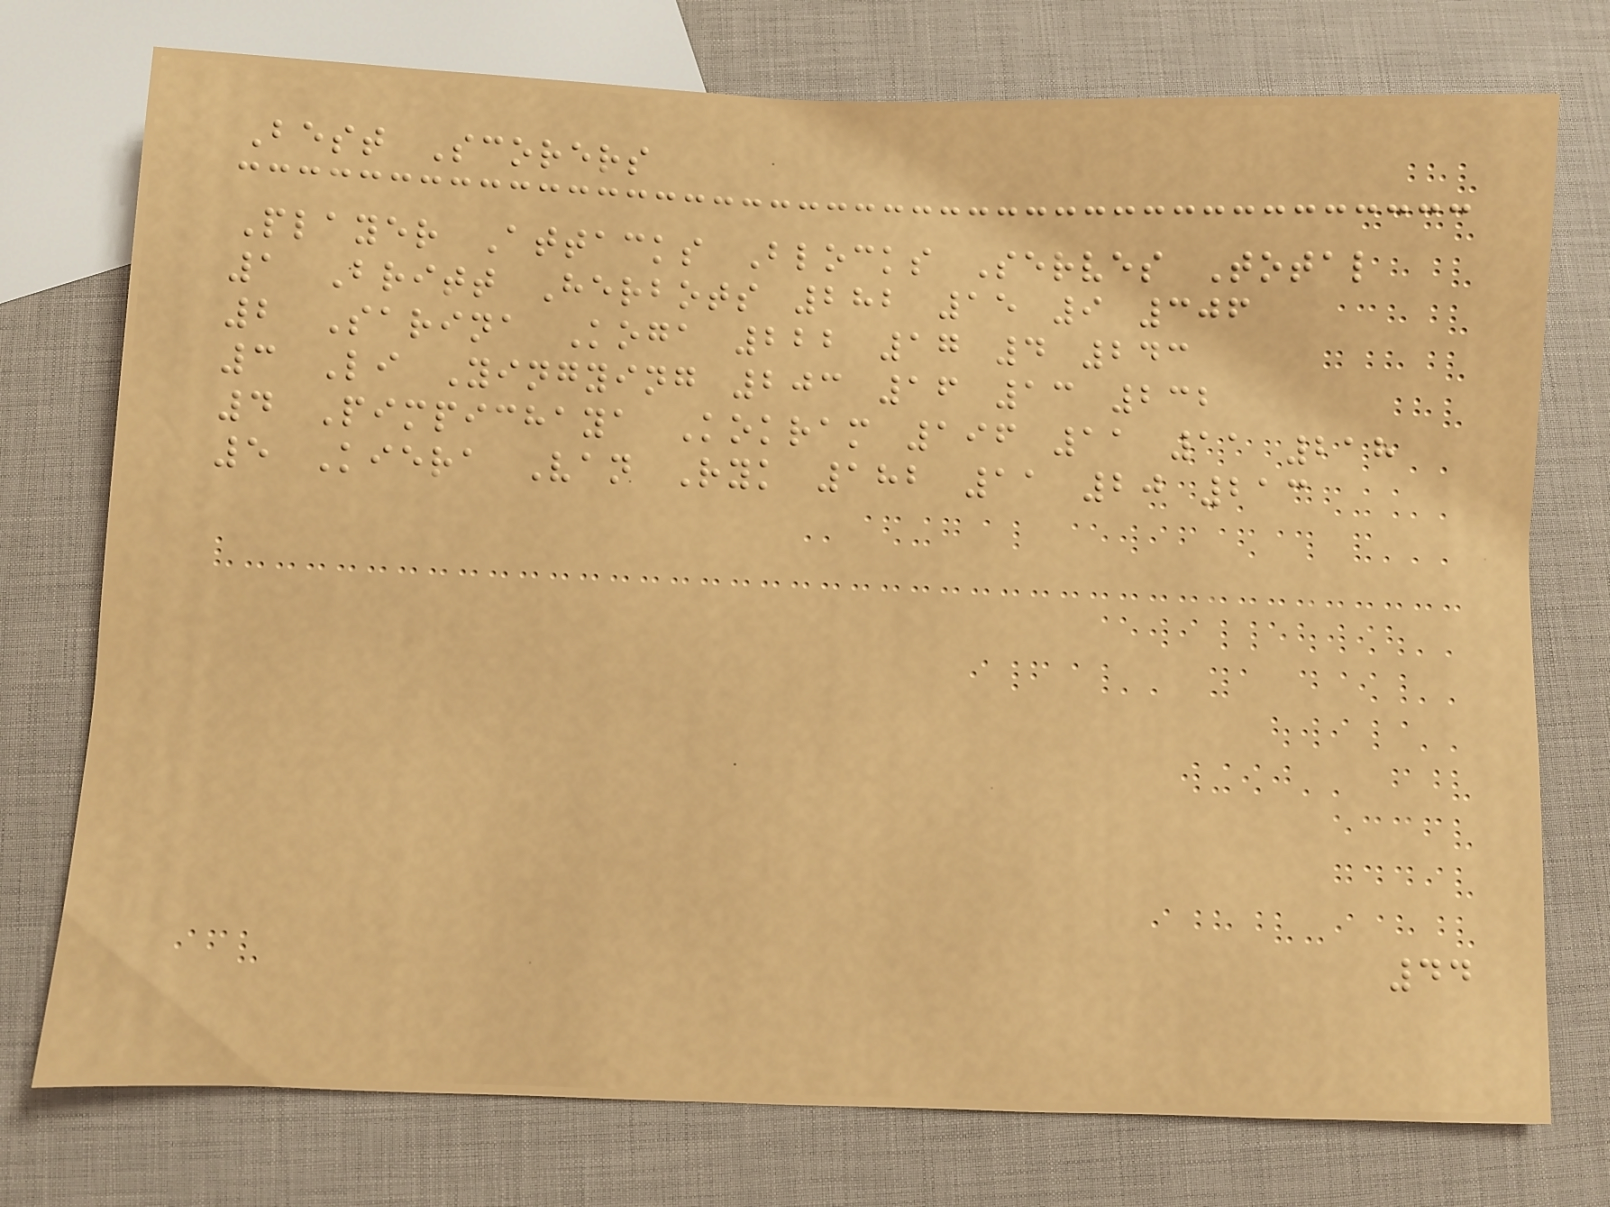Best Scorers
Player Attacks Blocks Serves Total
1 Britt Herbots 282 15 9 306
2 Sarina Koga 222 17 4 243
3 Li Yingying 203 16 13 232
4 Pimpichaya Kokram 196 11 11 218
5 Kiera Van Ryk 182 11 20 213
44
